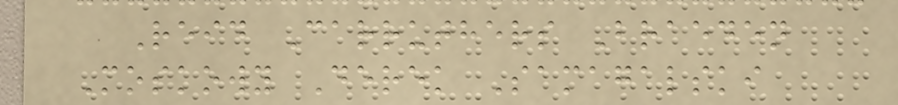Reid Carruthers Braeden
Moskowy Derek Samagalski
